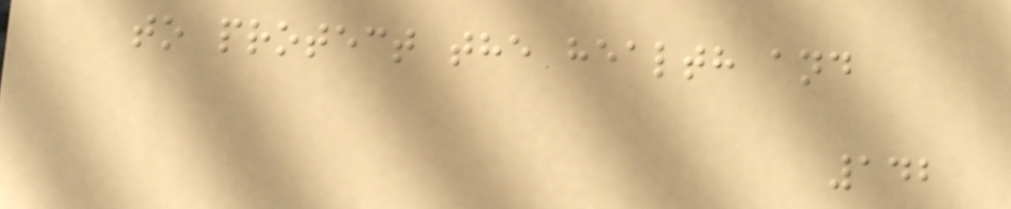to protect the health and
142
